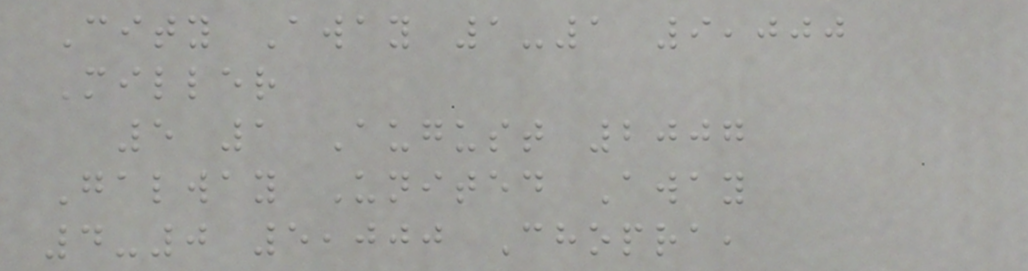City Away 1-1 9,000
Miller
5 1 August 2007
Galway United Away
4-0 5,000 Chopra,
